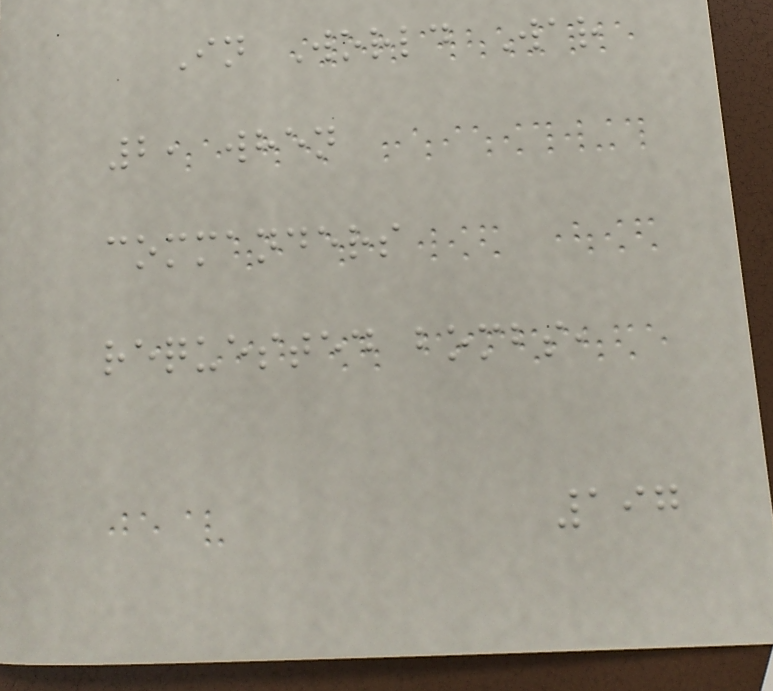In World War
2, when
commanders
requested bombs,
197
